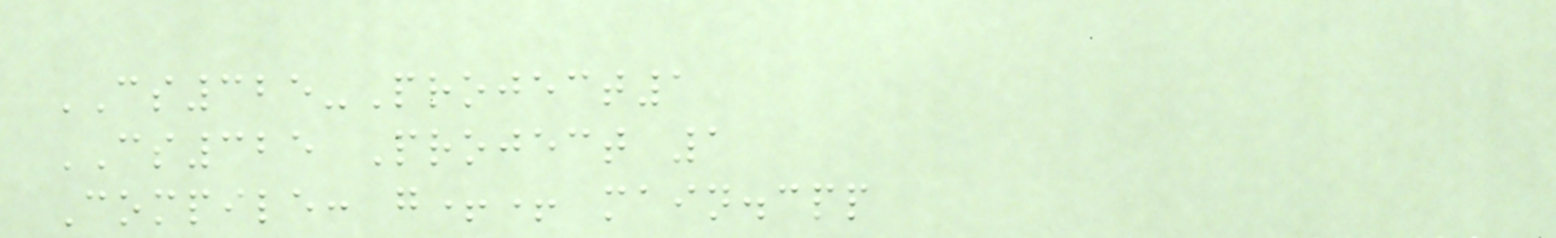CS325-Project1
CS325 Project 1
Compile: g++ main.cpp
